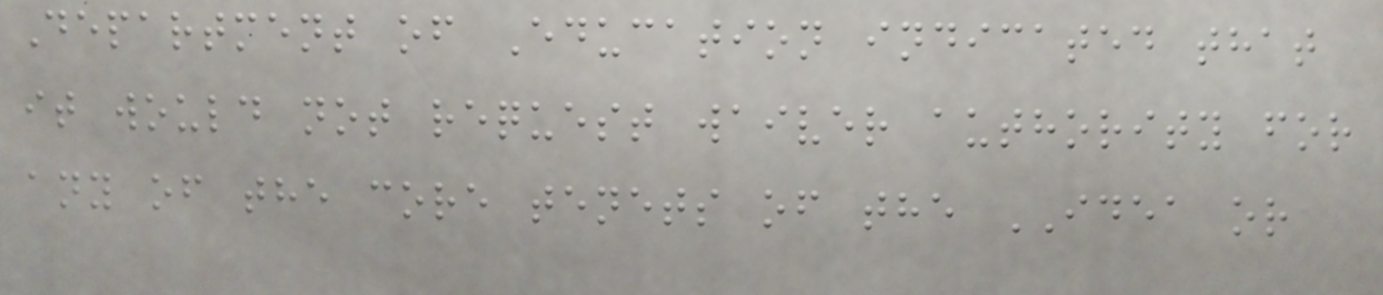Department of Education indicated that
it would not request waiver authority for
any of the core tenets of the IDEA or
